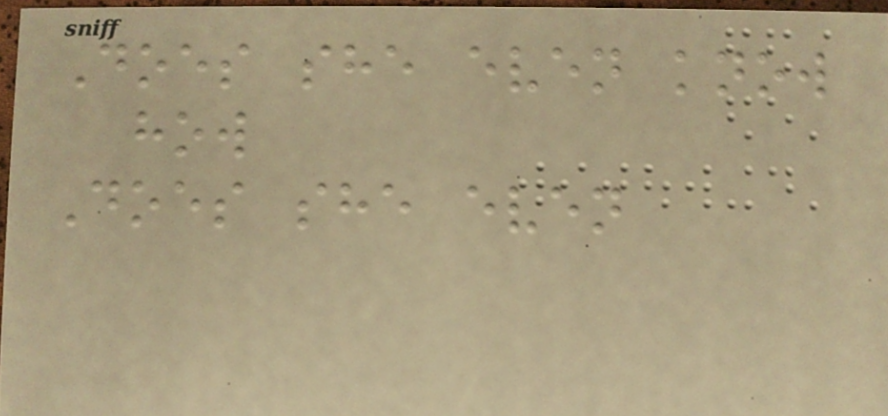Does she even know
how
Does she even
